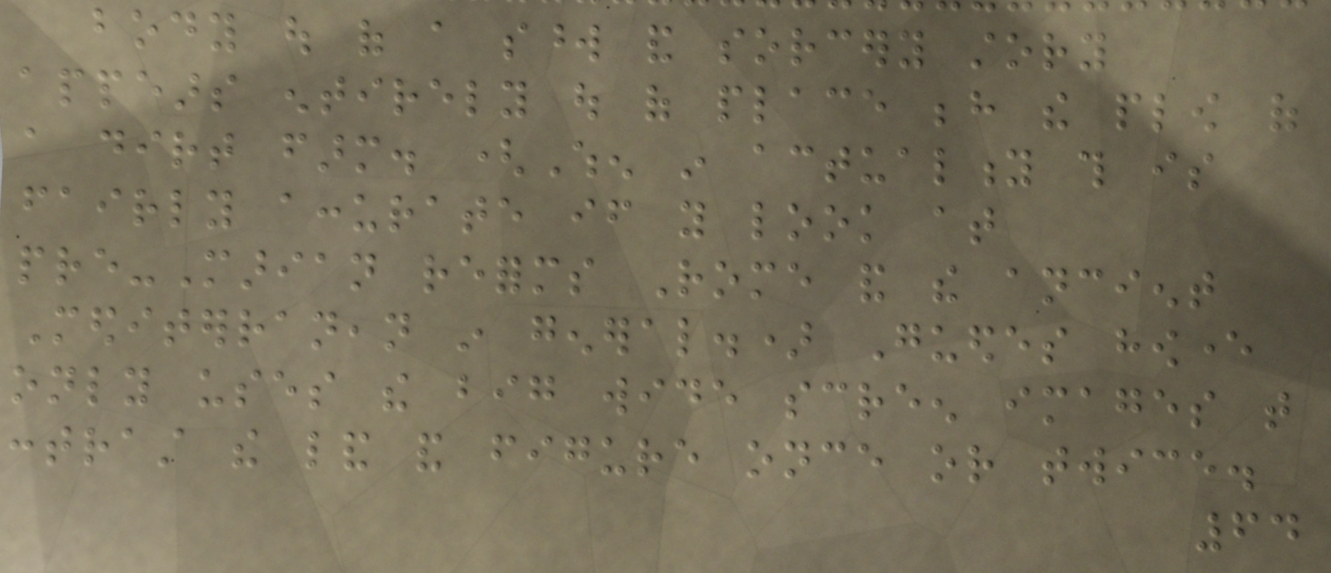body out of a sword and sorcery story
appears entirely out of place behind the plow of
a dirt farm. (When in actuality this is
fairly accurate if you look at
pre-Marian reforms Rome and the ancient
Mediterranean in general.) Guedes however
only uses the big wide screen images that
contrast the land and figure once or twice.
64
